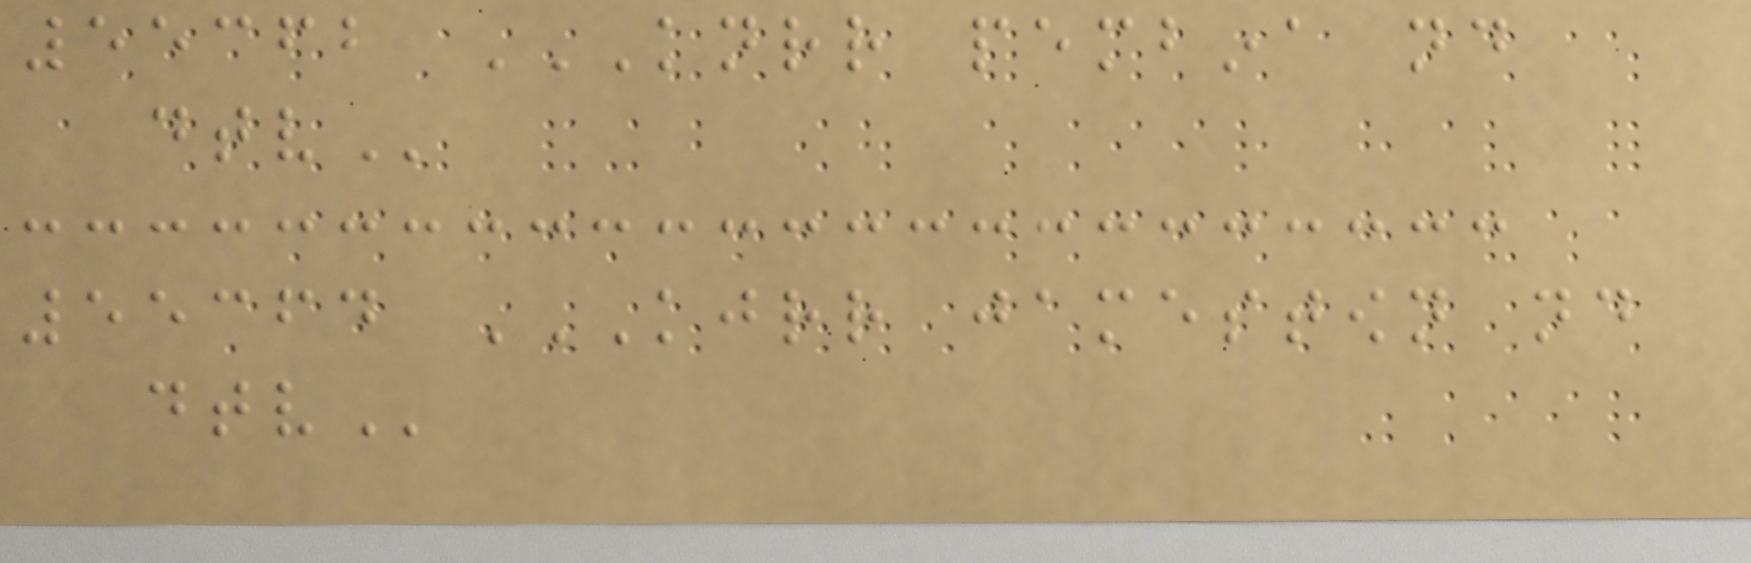55362 KNRR PEMBINA ND
DTV
55364 KJRR JAMESTOWN ND
DTV
